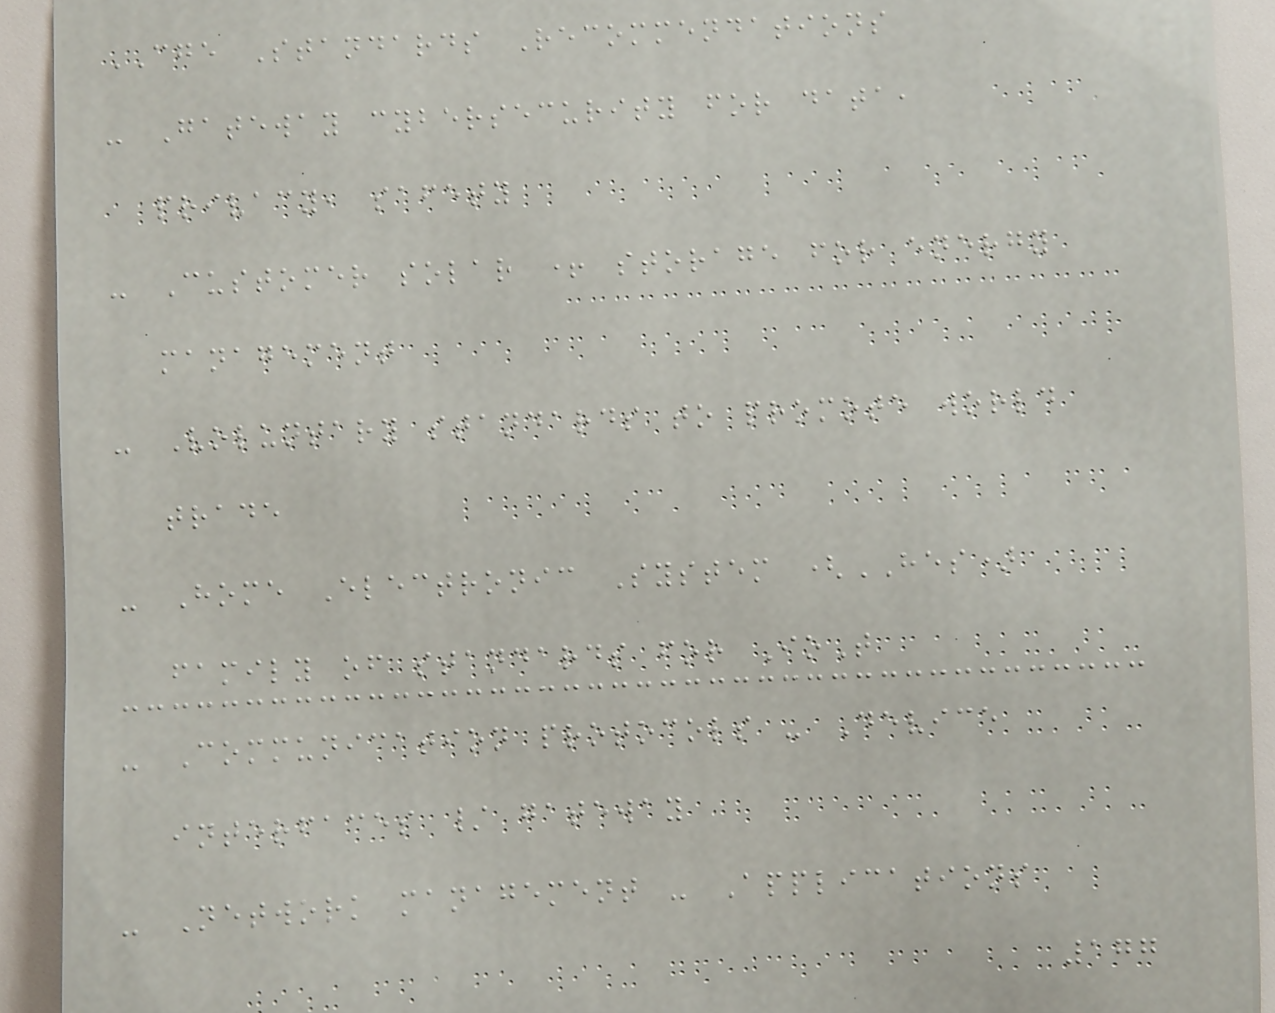CGE Standards Recommendations
- Gateway cybersecurity for data,
privacy, safety
- Customer solar + storage for energy
management
- Voluntary standards to promote world
trade
- Home Electronic System (HES)
family of standards for IoT
- Communication protocols - Device
interfaces / gateway
- Network management - Applications
177
